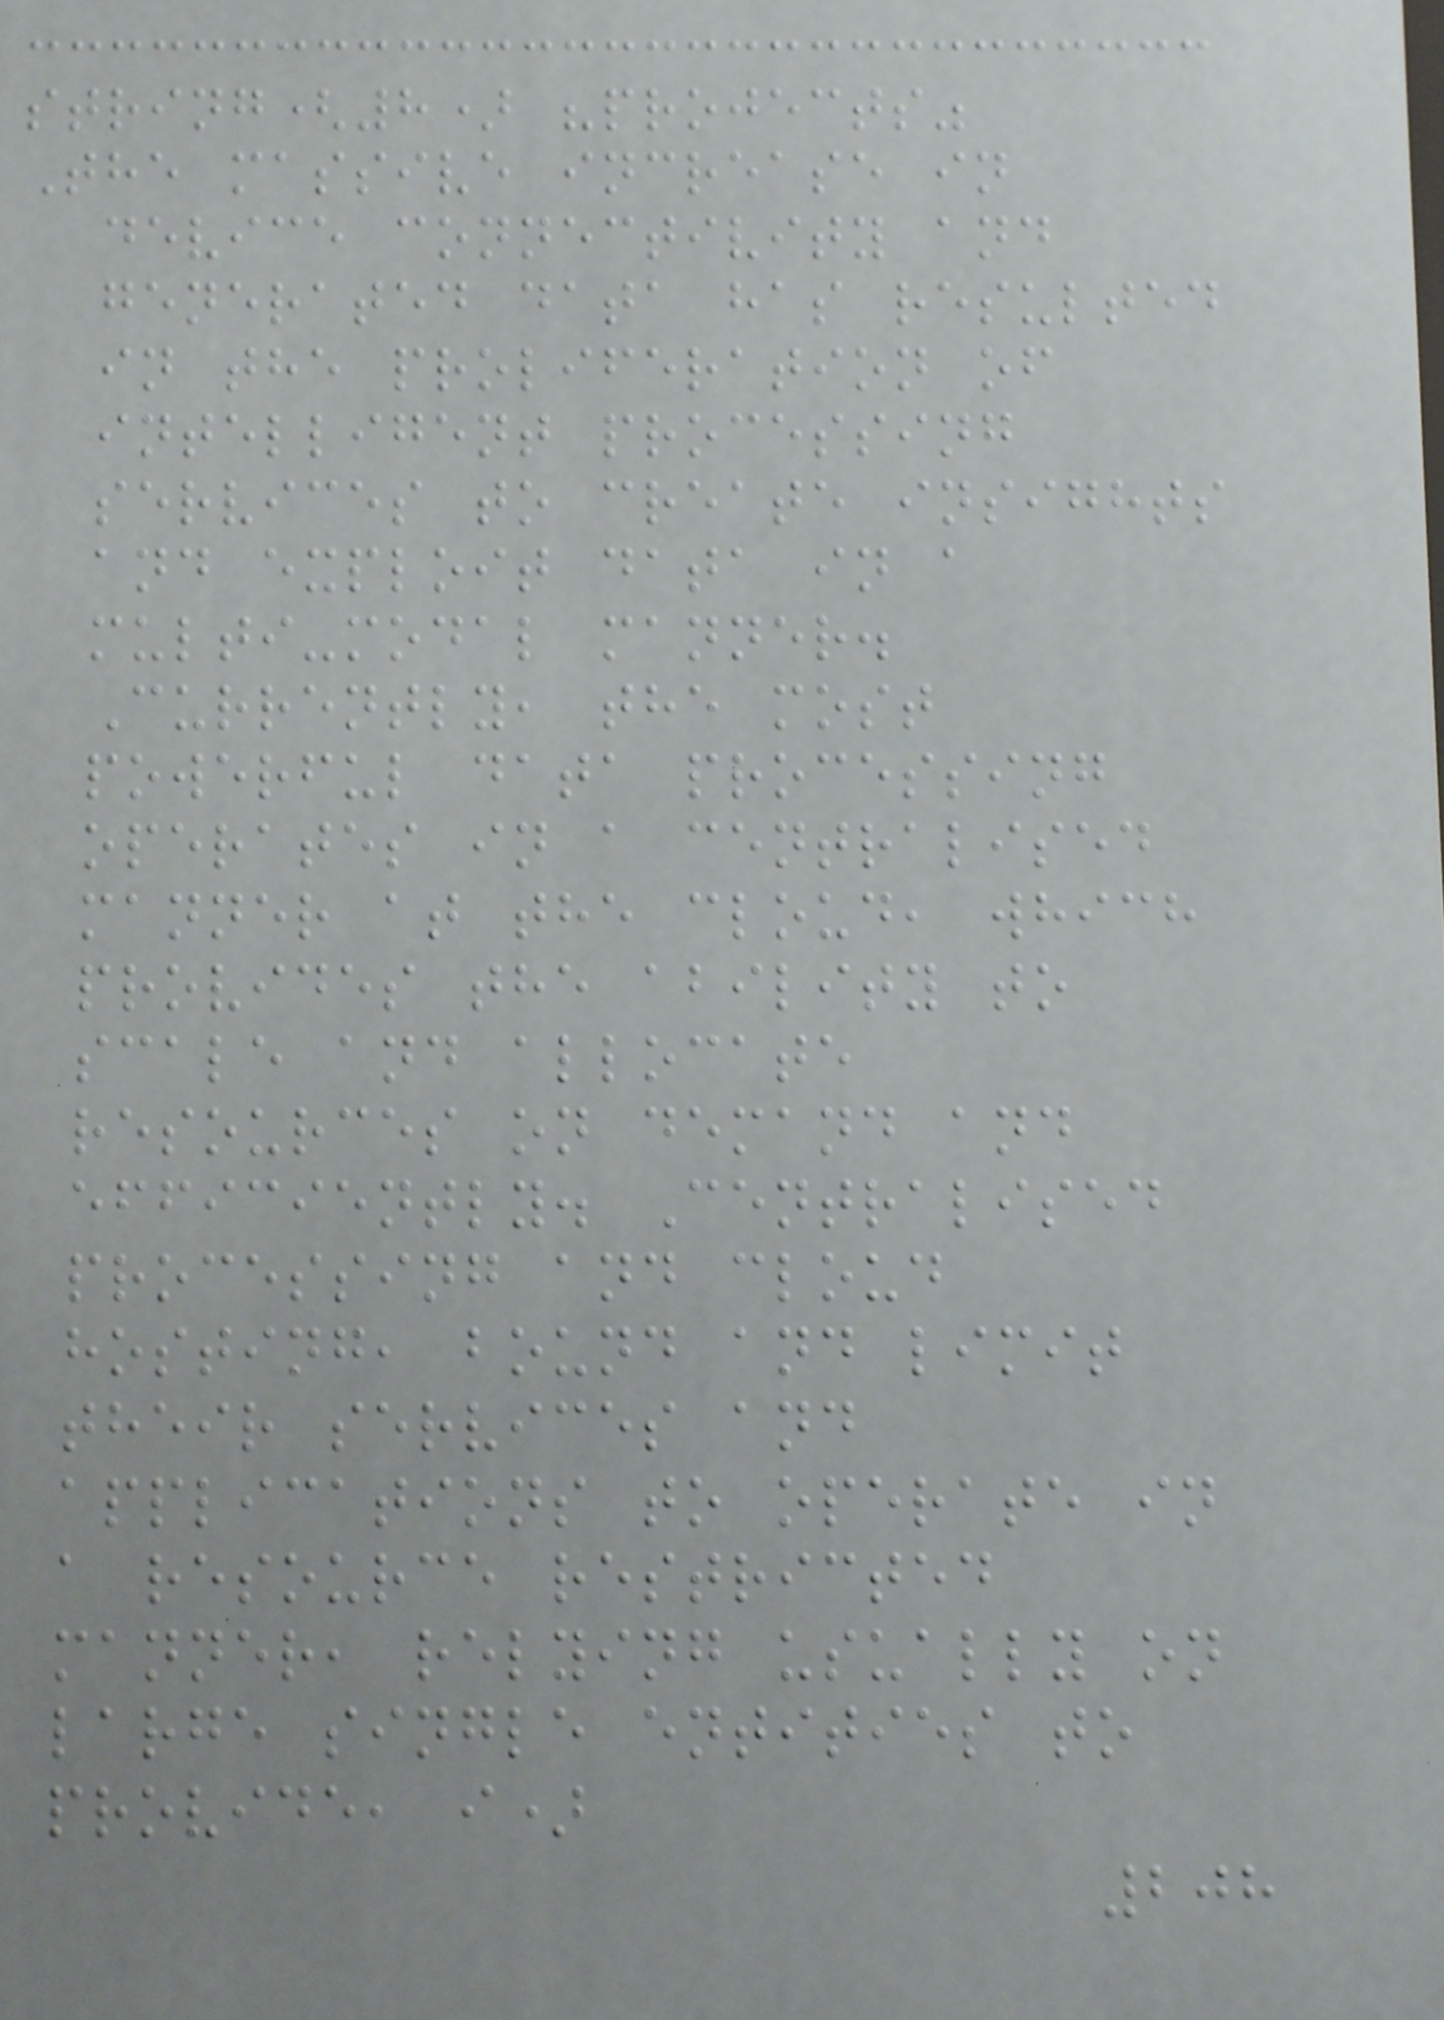string(8) "projects"
The massive increase in
device connectivity and
generated data has resulted
in the proliferation of
intelligent processing
services to create insights
and exploit data in a
multi-modal manner.
Currently, the most
powerful data processing
operates in a centralised
manner at the cloud, which
provides the ability to
scale and allocate
resources on demand and
efficiently. Centralised
processing and cloud
hosting, bound and limit
their services and
applications to operate in
a resource restricted
manner, relying usually on
large single entities to
provide, i)
208
